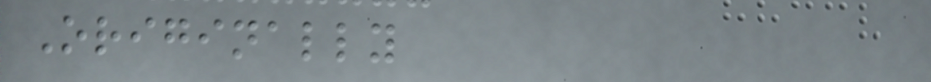Originally
